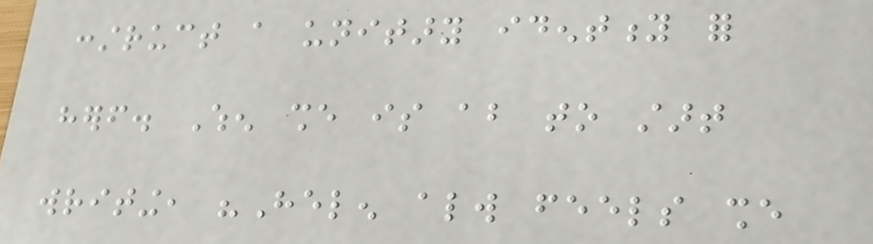construct a unitary identity for
herself. When she is about to start
writing, "Helen always feels she
